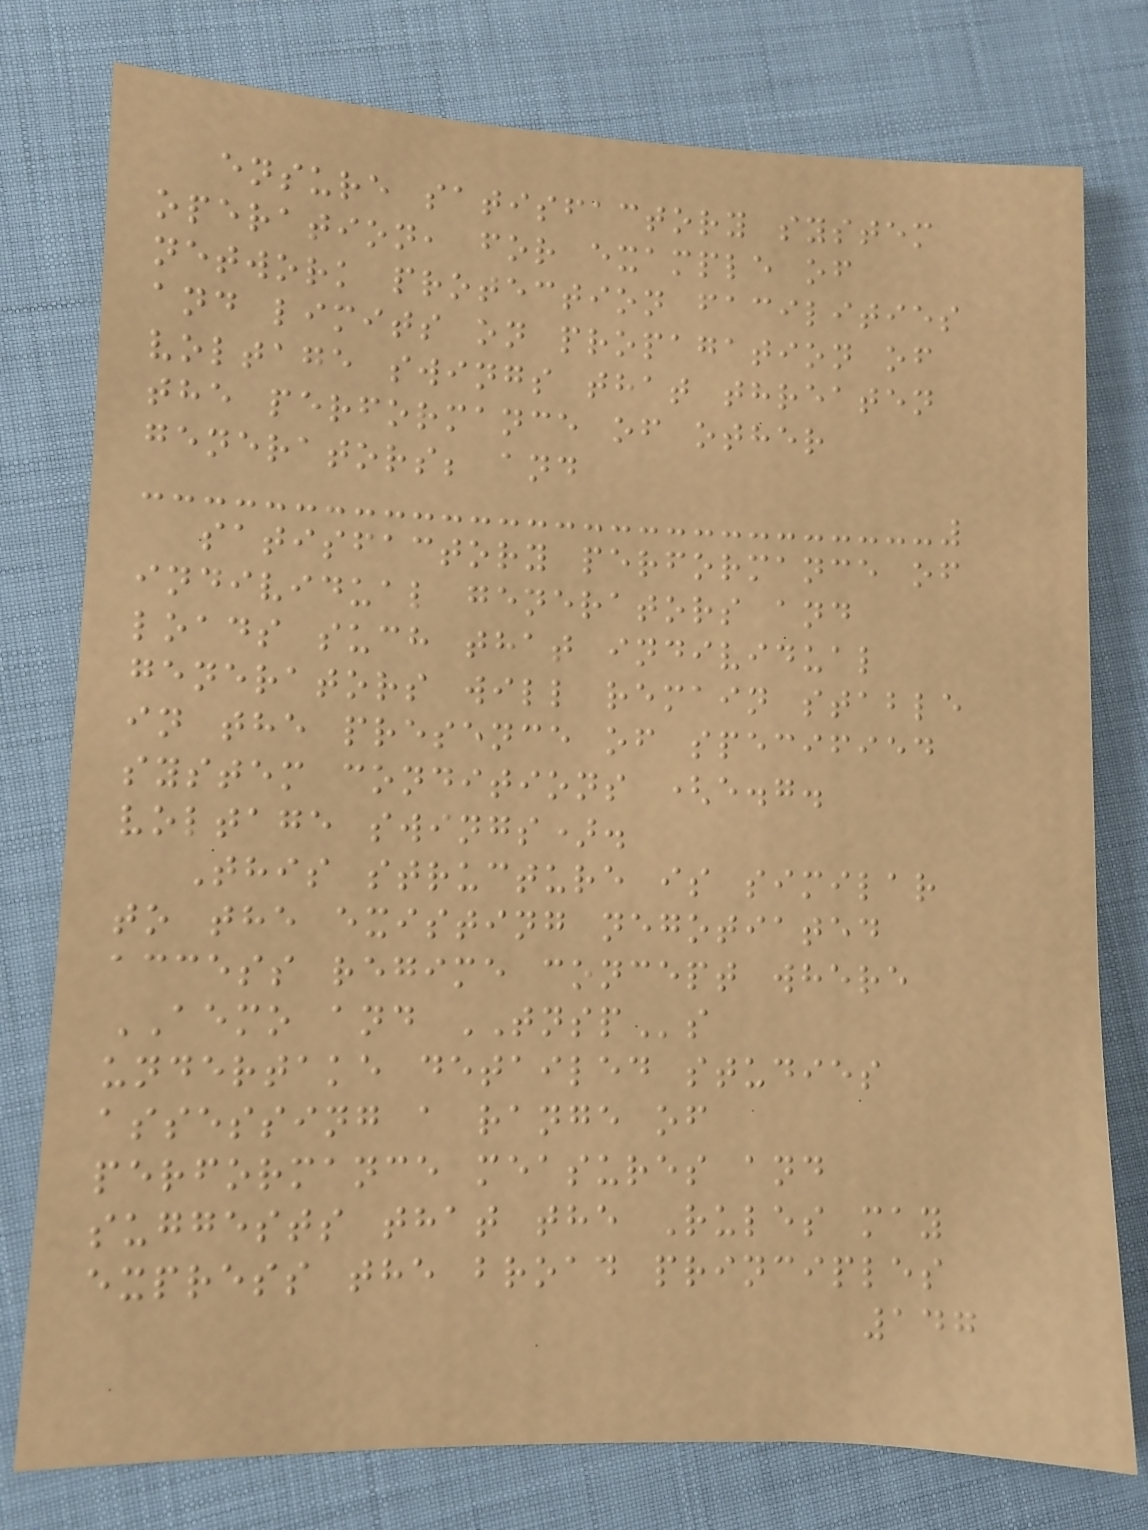ensure satisfactory system
operation, for example of
network protection facilities
and limits on propagation of
voltage swings that threaten
the performance of other
generators; and
satisfactory performance of
individual generators and
loads such that individual
generators will remain stable
in the presence of specified
system conditions (e.g.
voltage swings).
This structure is similar
to the existing negotiated
access regime concept where
AEMO and TNSPs
undertake detailed studies
assessing a range of
performance measures and
suggests that the Rules may
express the broad principles
147
